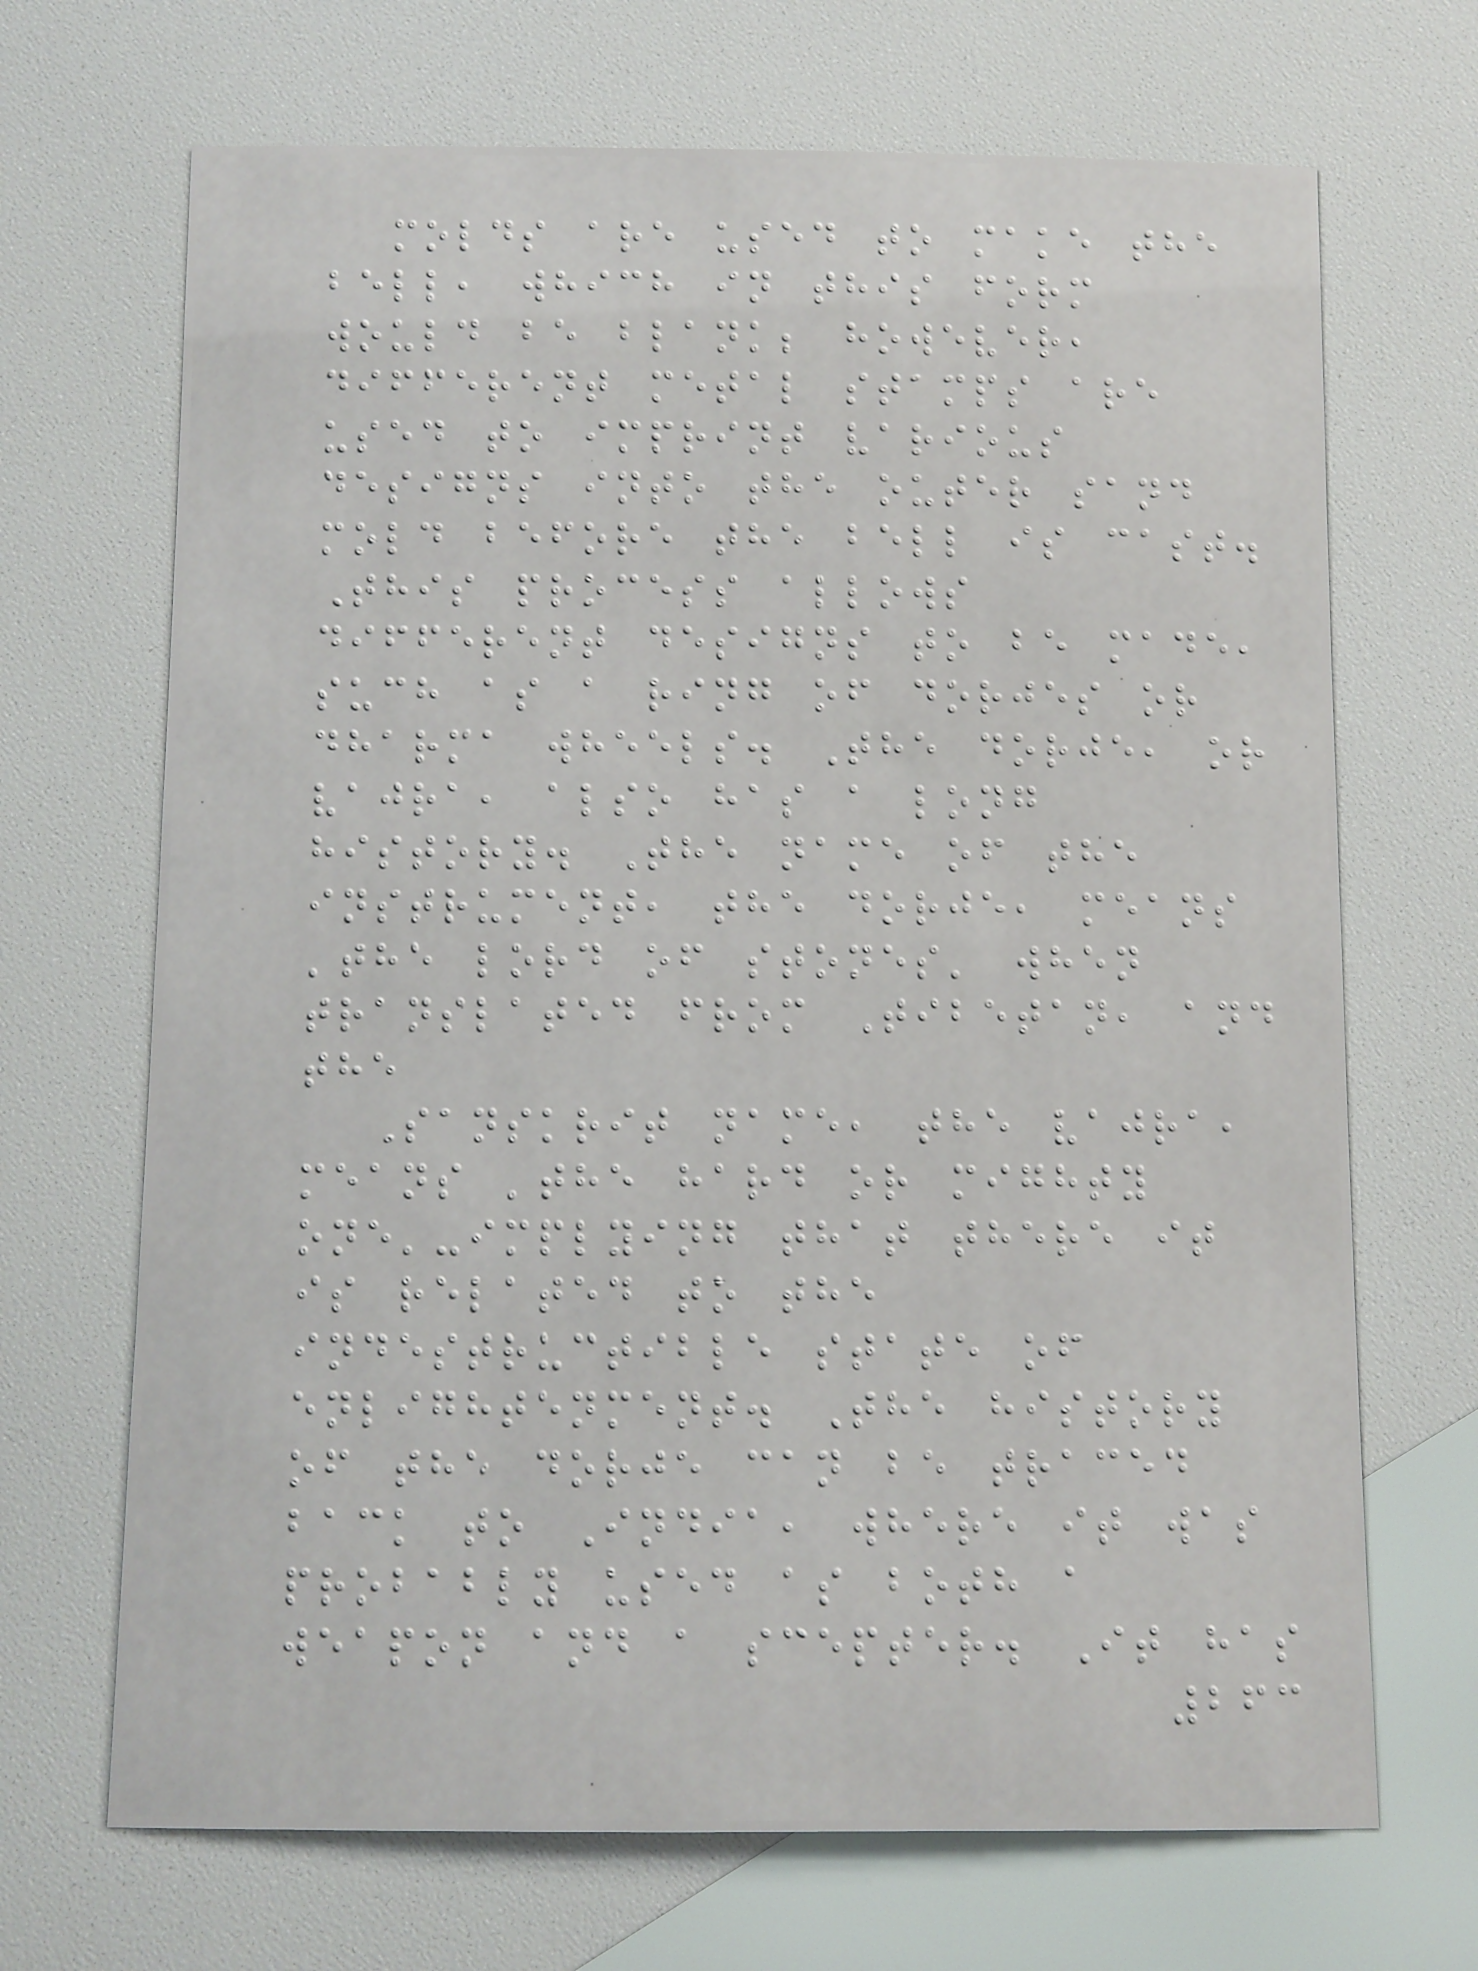molds are used to make the
bell, which in this form
would be blank; however,
different metal stamps are
used to imprint various
designs into the outer sand
mold before the bell is cast.
This process allows
different designs to be made,
such as a ring of dorjes or
dharma wheels. The dorje, or
vajra, also has a long
history. The name of the
instrument, the dorje, means
'the lord of stones' when
translated from Tibetan, and
the
Sanskrit name, the vajra,
means 'the hard or mighty
one'-implying that there it
is related to the
indestructible state of
enlightenment. The history
of the dorje can be traced
back to India, where it was
probably used as both a
weapon and a scepter. It has
263
